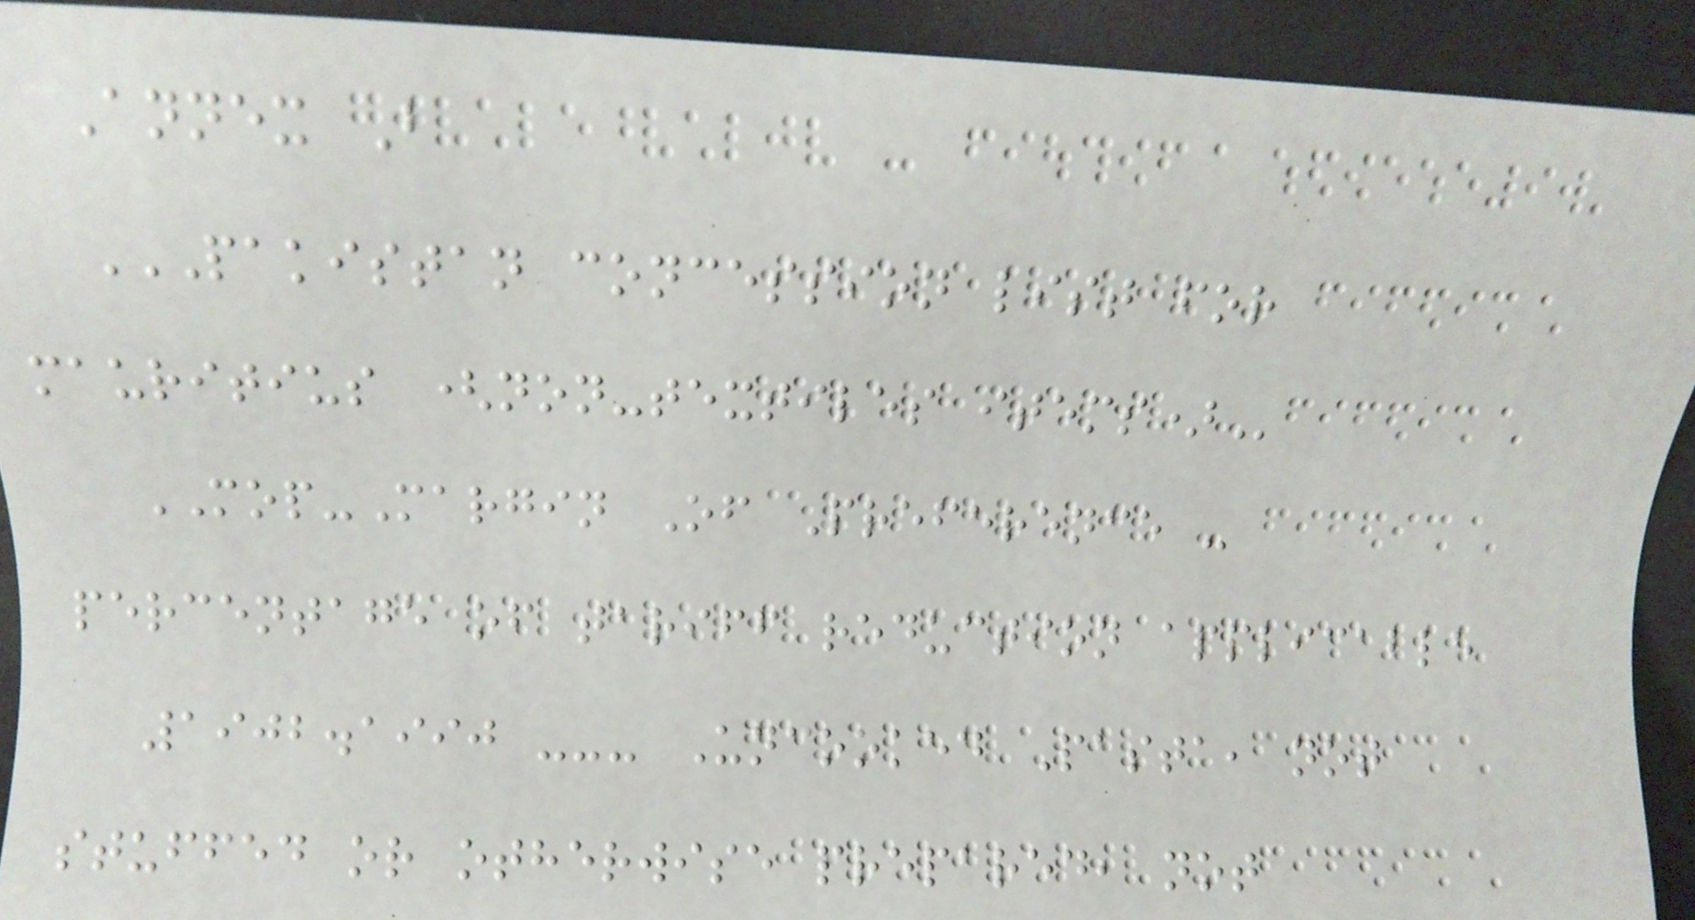Annex B
PAKISTAN CONCESSION LIST FOR
MAURITIUS (NON-TEXTILES ITEMS)
MOP-Margin Of Preference -
percentage of tariff reduction applicable
1902.1990 --- Uncooked Pasta, not
stuffed or otherwise prepared, not
